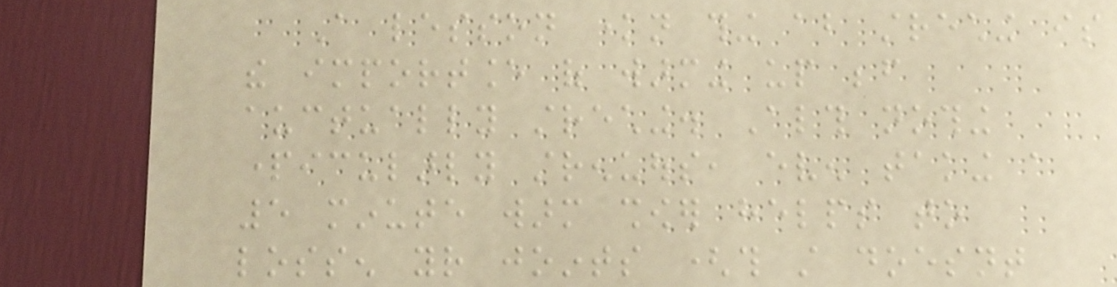A lesson known thing about streching is
the importance of warming up before
auctually streching. Although nothing
particularly strenuous, even taking a
5 minute warm shower helps to
lossen your joints (this still doesnt
